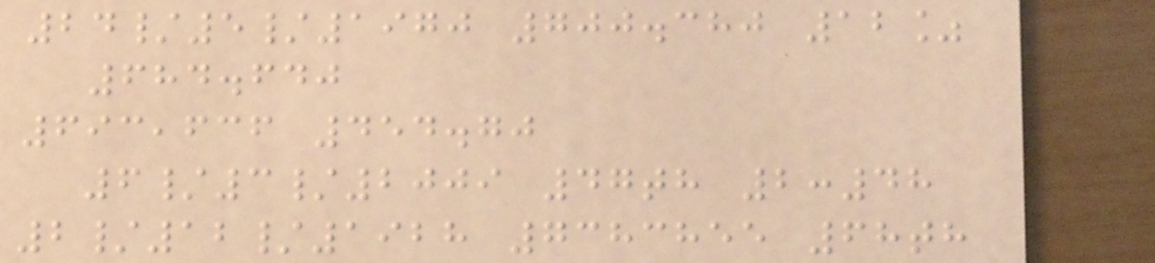24/5/1970 700.380 12%
684.640
693,636 454.70
6/3/2009 47th 2:48
2/12/1928 7383855 68th
